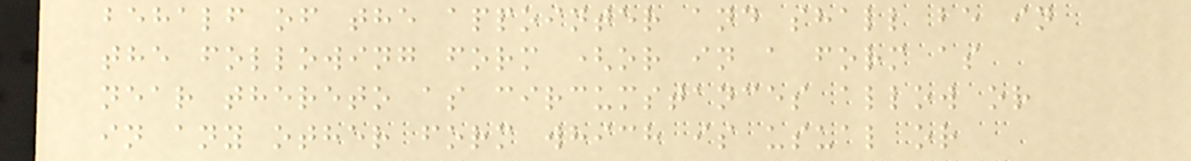behalf of the appointer and shall be in
the following form (or in a form as
near thereto as circumstances allow or
in any other form which is usual or
